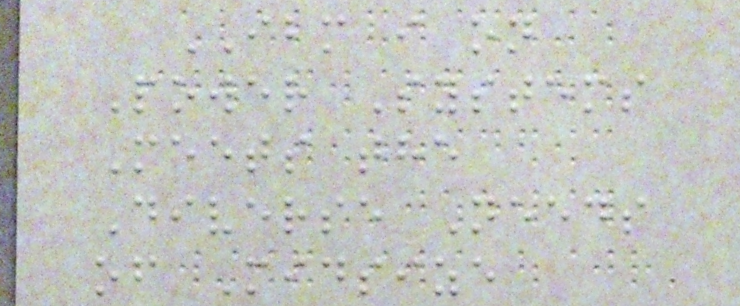IBM i on
Power Systems
Meets the
Diverse Needs
of Midsize
